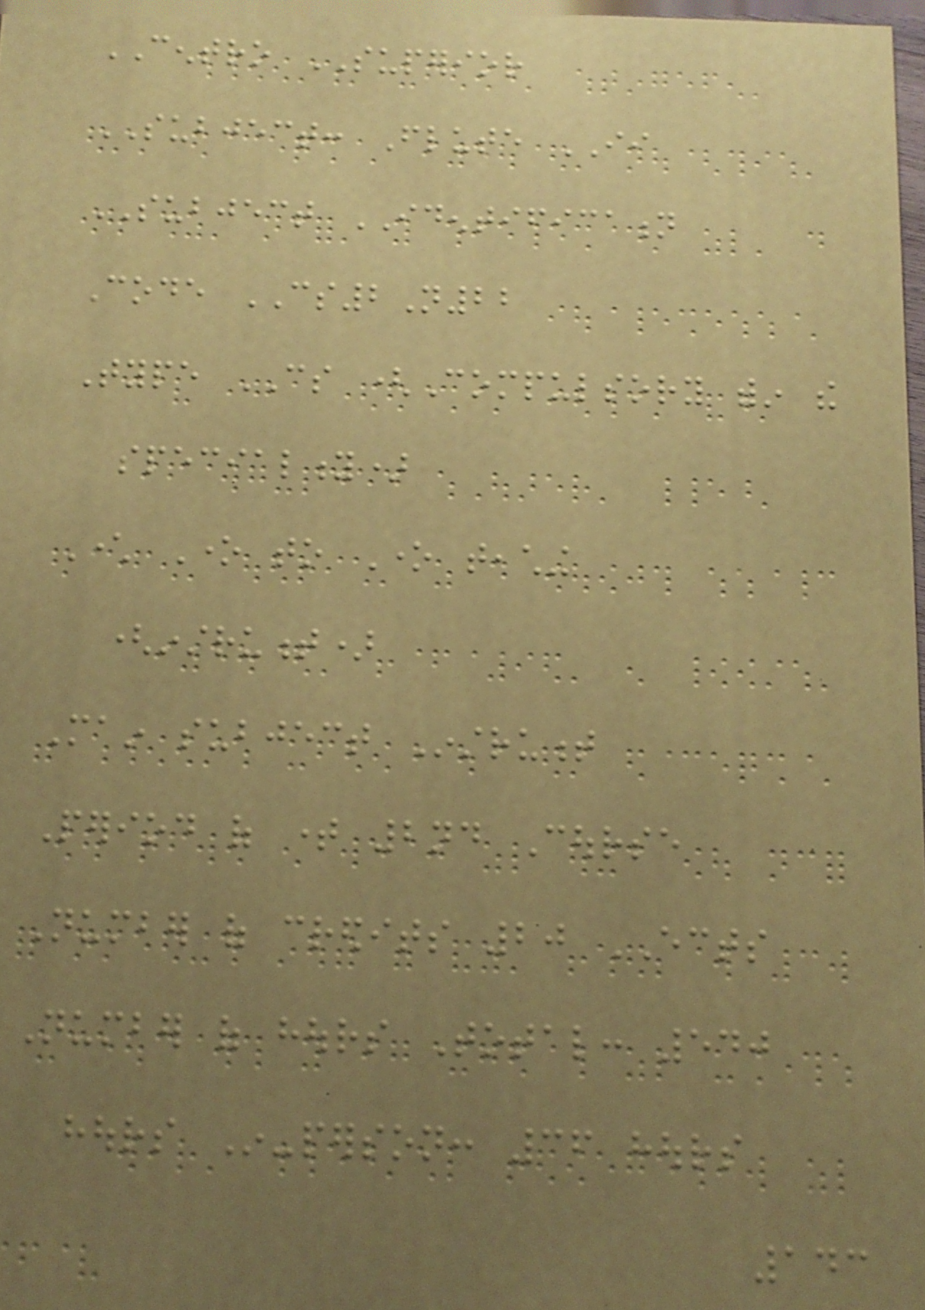CENTRO SUPERIOR
SUBJECT: Flute II
SUBJECT IDENTIFICATION
Code CS2N22
Type CS (Compulsory within the
speciality)
Character One to One teaching
(instrument)
Main subject Instrument
Period of time 2nd Course
Number of credits 20 ECTS
Number of hours Total: 540
hours In-person: 36 hours
143
